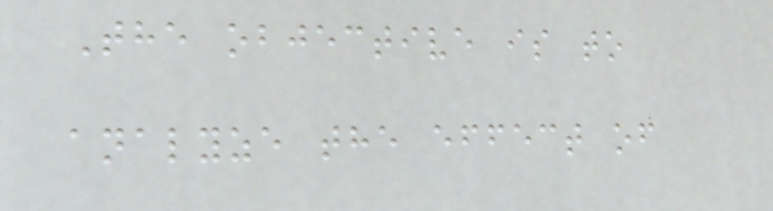The objective is to
analyze the effect of
